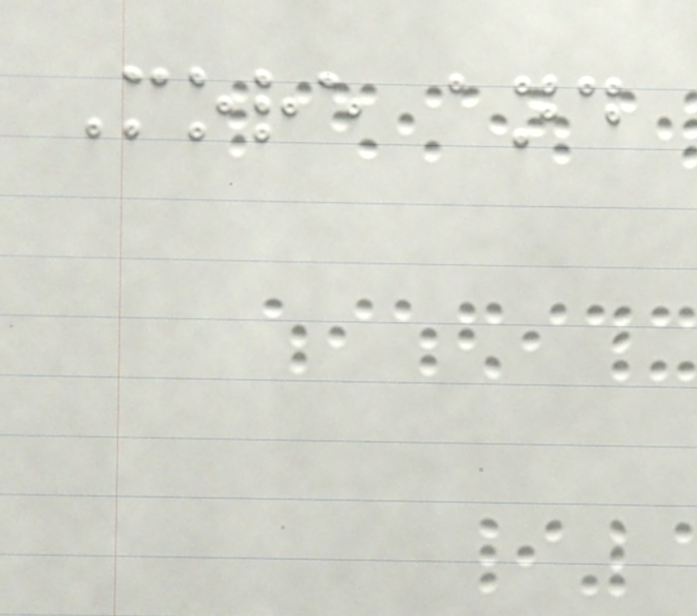More and
